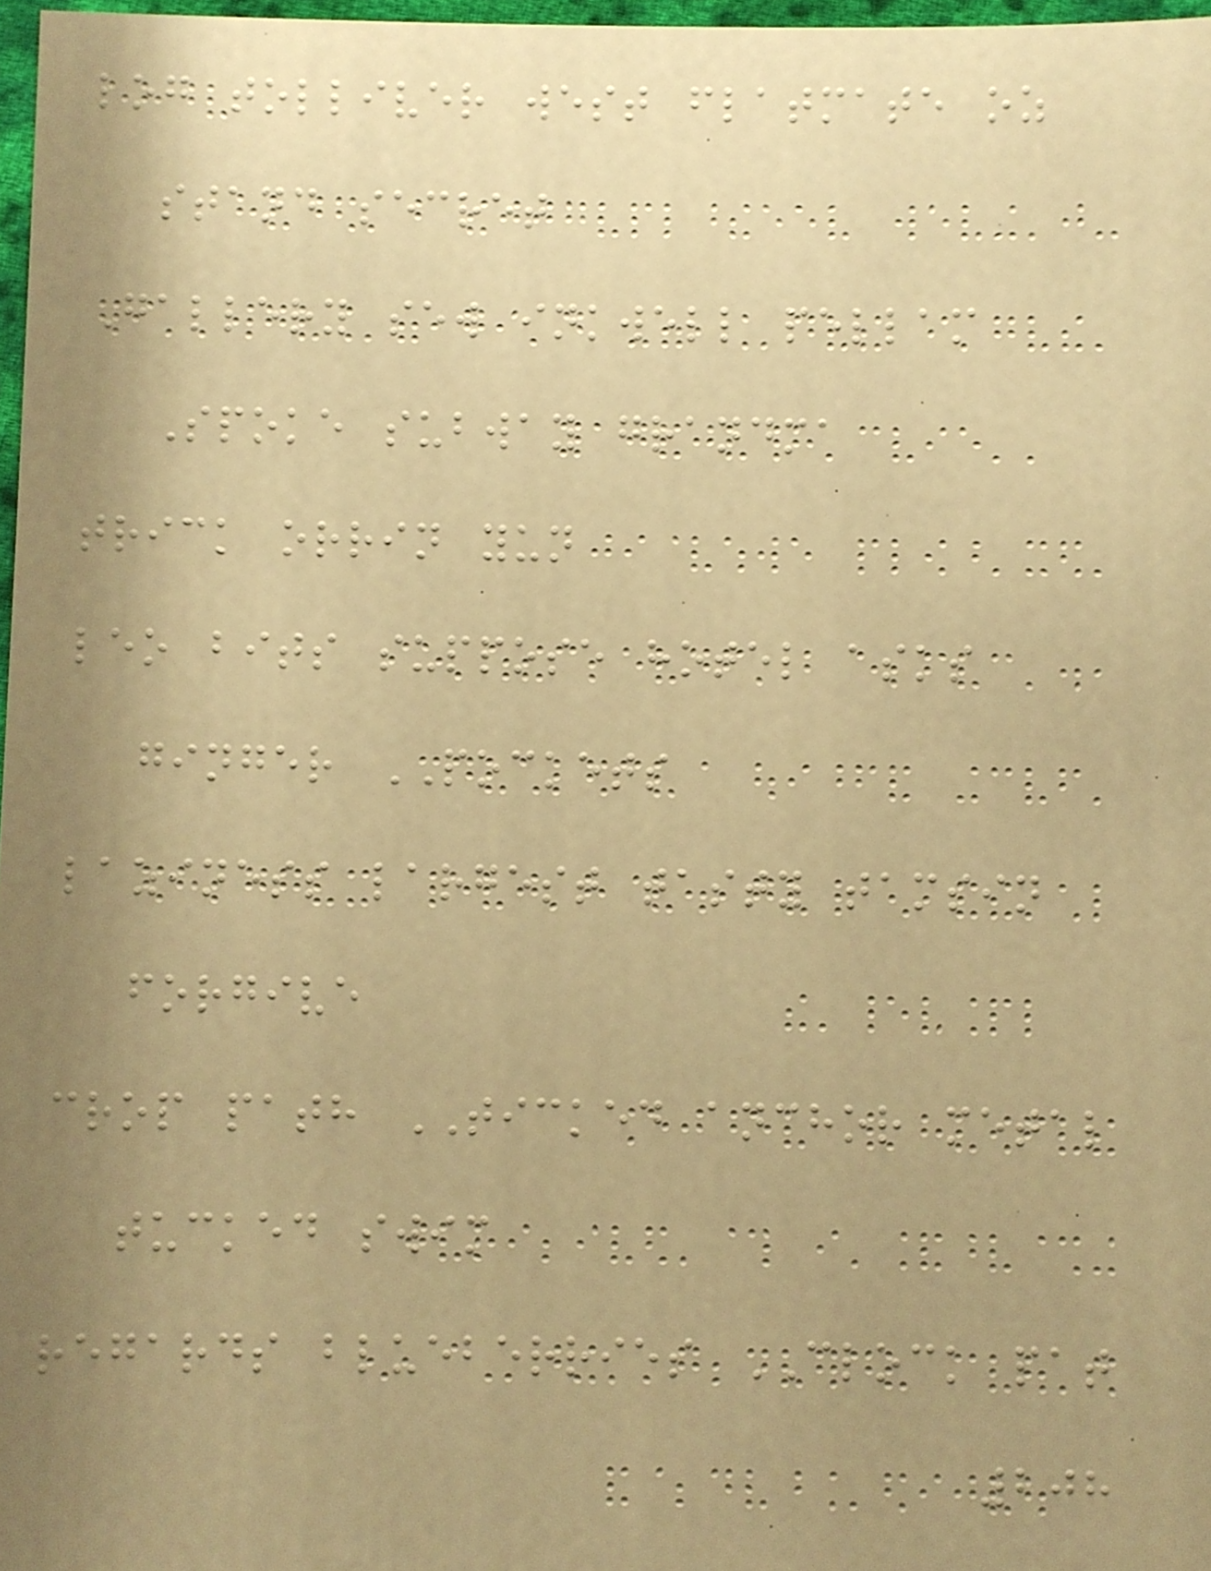log tolliver west flatmate oz
stand secret
Gallery sew inkwell pellam
Spoke subway grandma
trick orrin yun
leo bits suppose hotel asks
ginger POCKETS
laziness largest tasty tamsin
forgive
crop path TICKED anchor metal
tucked swim
regards blueberries CLOCK pat
208
